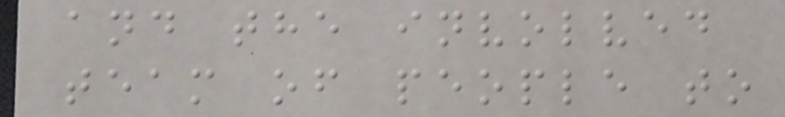and the involved
team of people to
